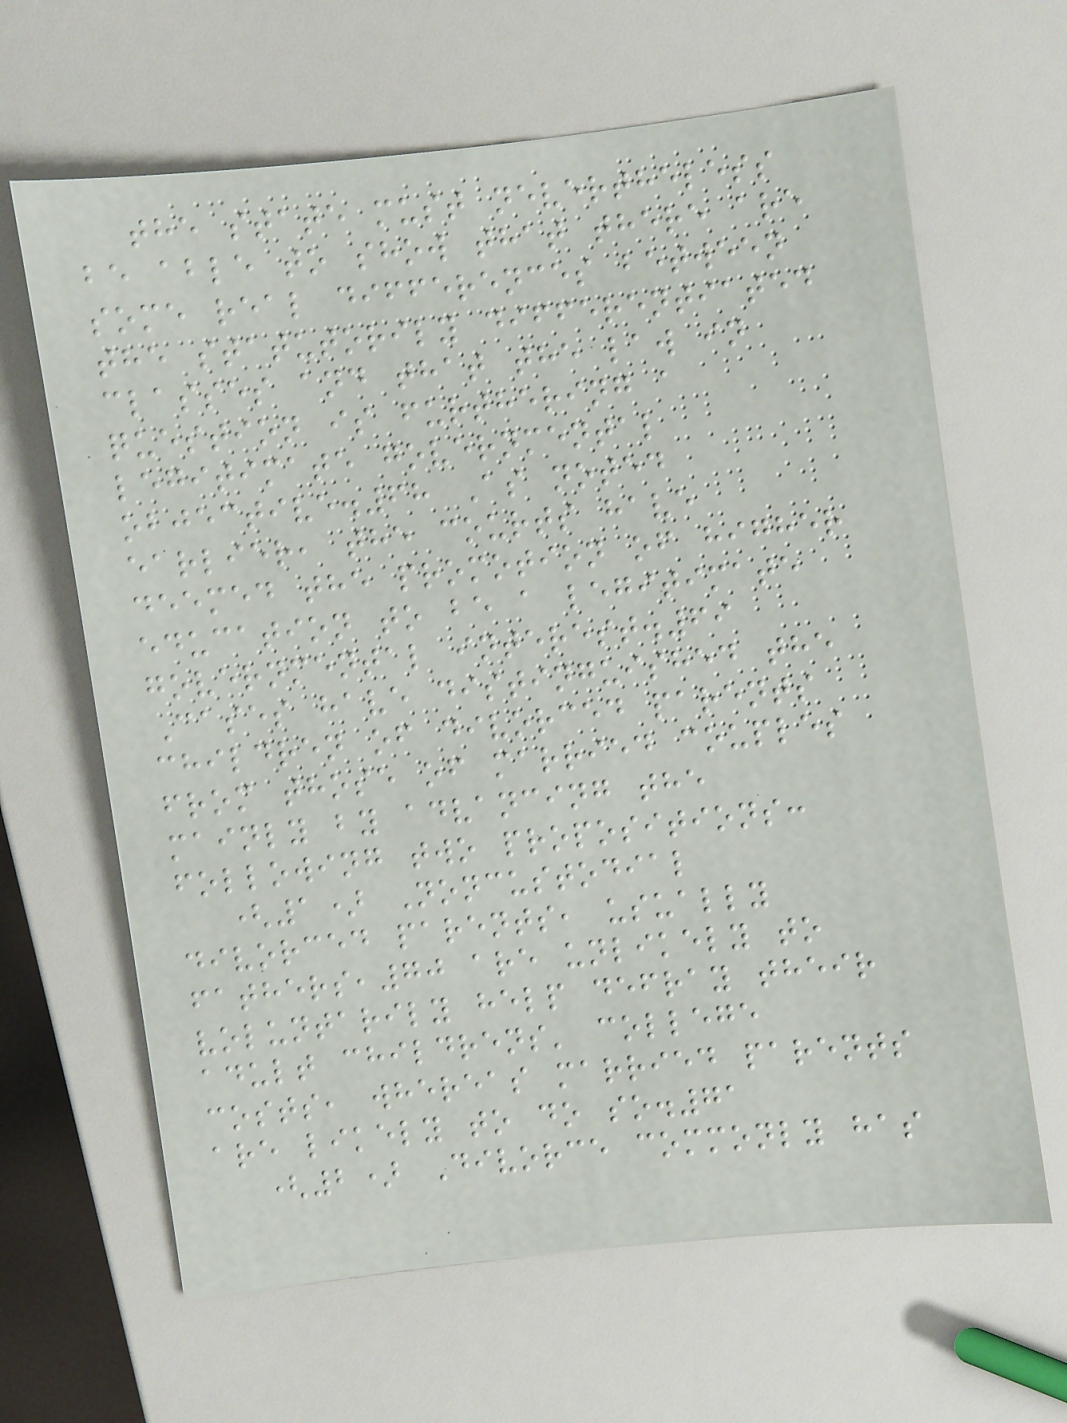the state must nevertheless
be able to show that there are
some real differences between
the statutorily differentiated
classes and that the law in
question is furthering a
legitimate governmental
objective.68 As noted
earlier, the courts have
deemed the promotion of higher
education to be a legitimate
governmental interest.69
Cases have distinguished the
children of divorced parents
from those of married couples
mainly by advancing the
following two propositions:
(1) Noncustodial
divorced parents, usually
fathers,70 are unlikely to
voluntarily help defray their
adult childrens' college
costs, whereas married parents
are likely to do so.71
(2) Divorce commonly has
